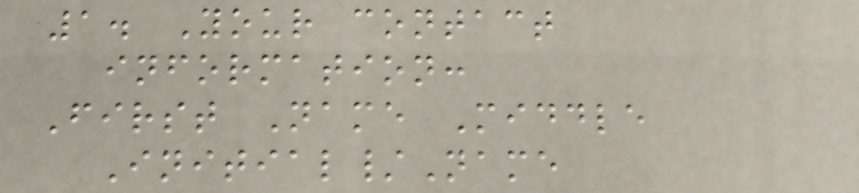1. Your contact
information:
First Name Middle
Initial/Name
